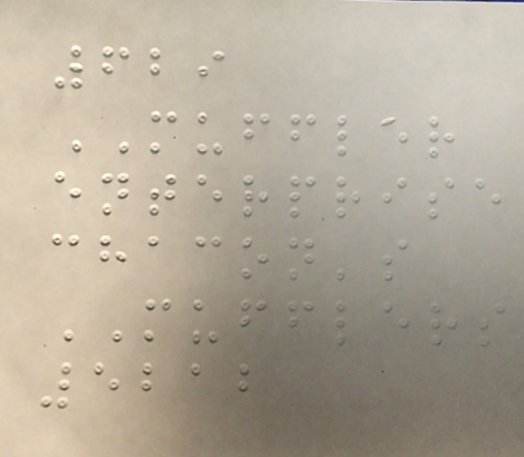629
MUFFLER
enterprise
chacon's
MUFFLERS
5212
